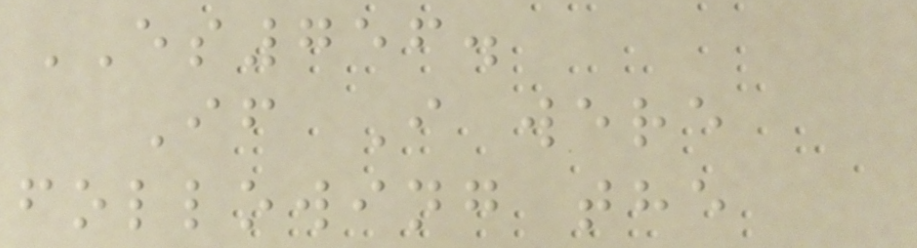ES756.
If I were
following the
